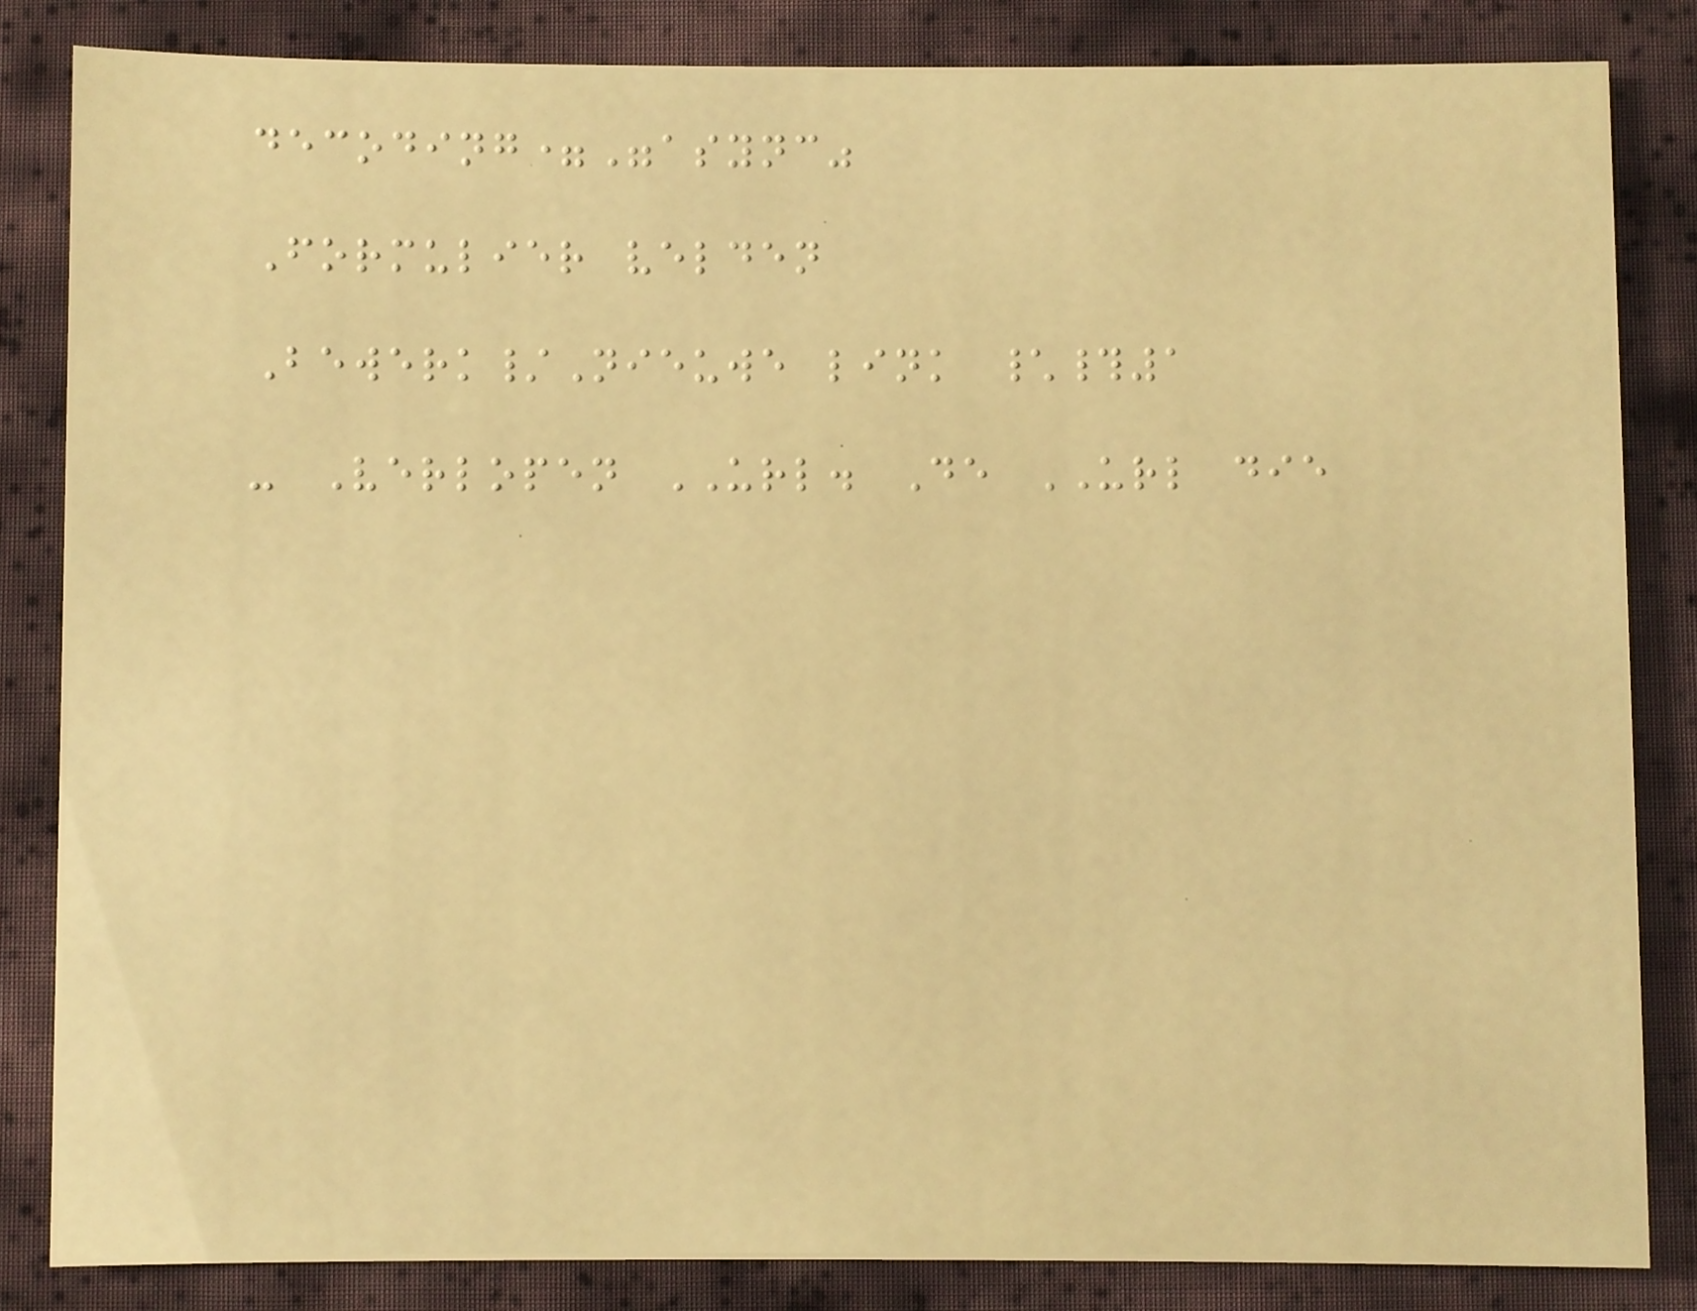decoding="async"
Formulier velden
Bewerk/Nieuwe link \#1
- Verlopen URL. De URL die
